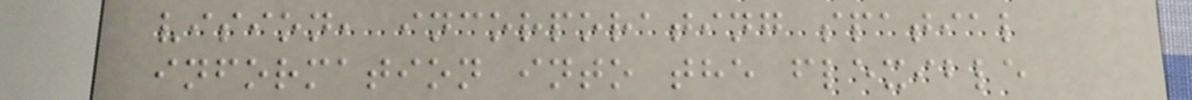vision, incorporating spatial
information into the flexible
